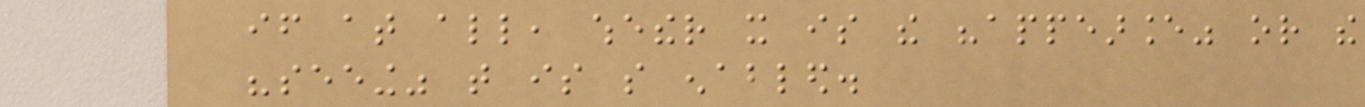if at all, whether it is the "appearance" or the
"seeing" that is so enabled.
